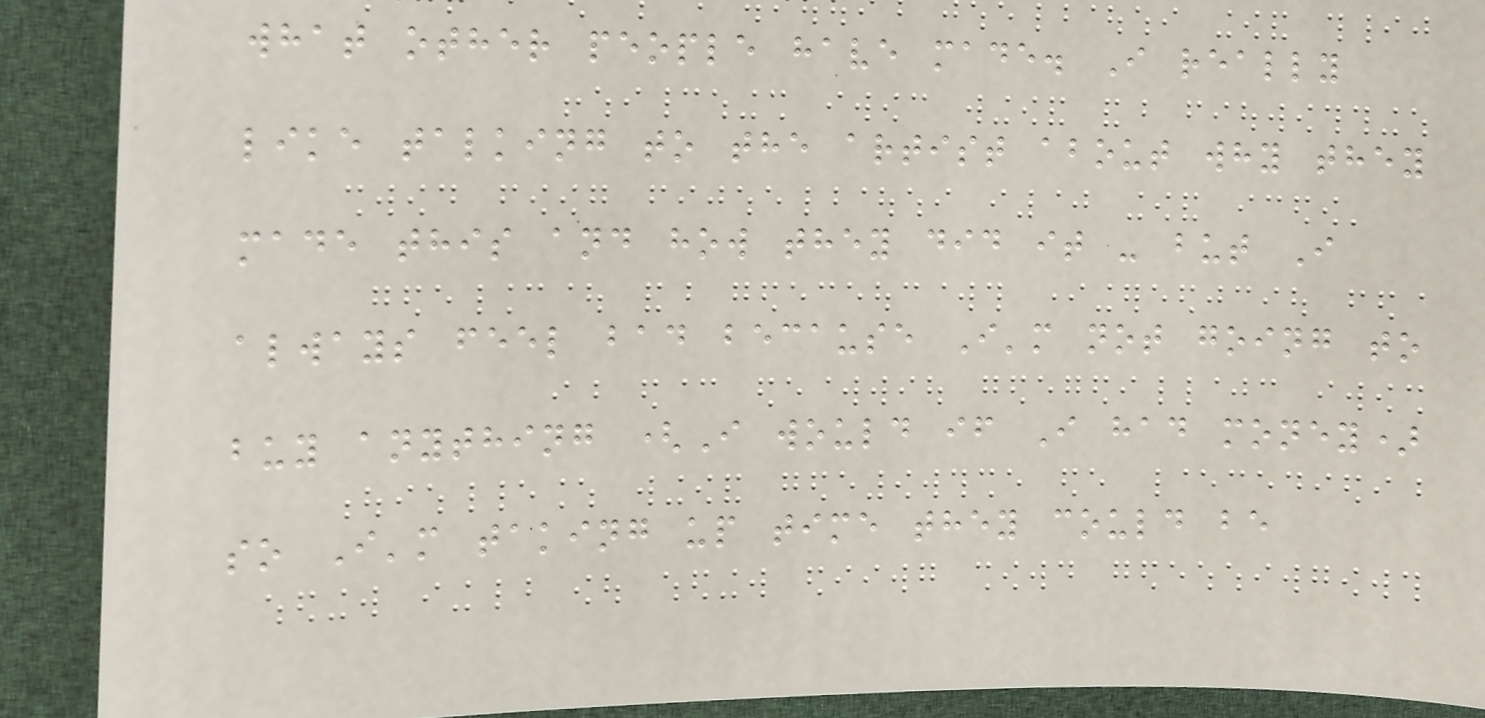what other people have made. I really
like talking to the artist about why they
made this and how they did it - but I
always feel bad because I'm not going to
buy anything (I would if I had money)
so I'm taking up time they could be
